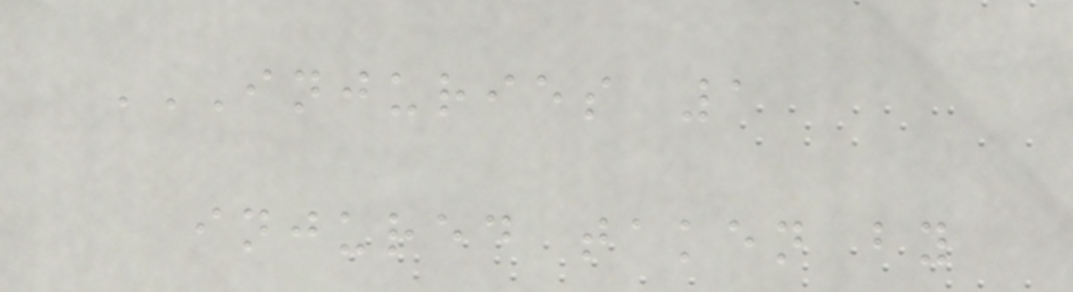INJURIES 1
INJURED TAKEN BY
